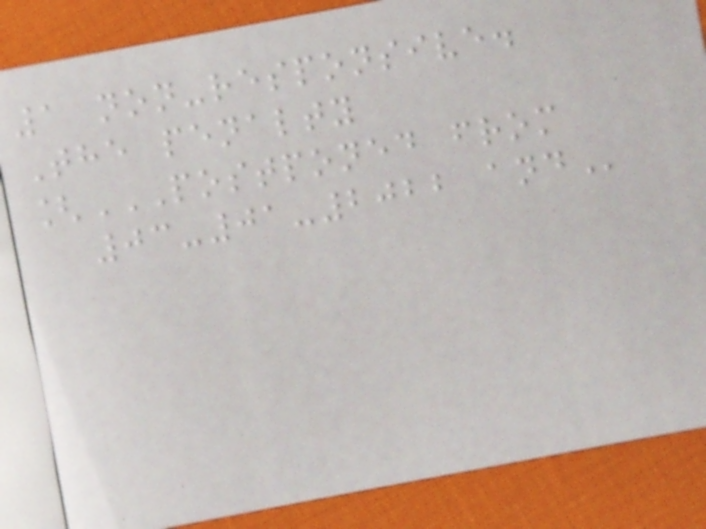1 non-responsive.
The penalty
[POSTPONED FROM
03-01-2022 AND
